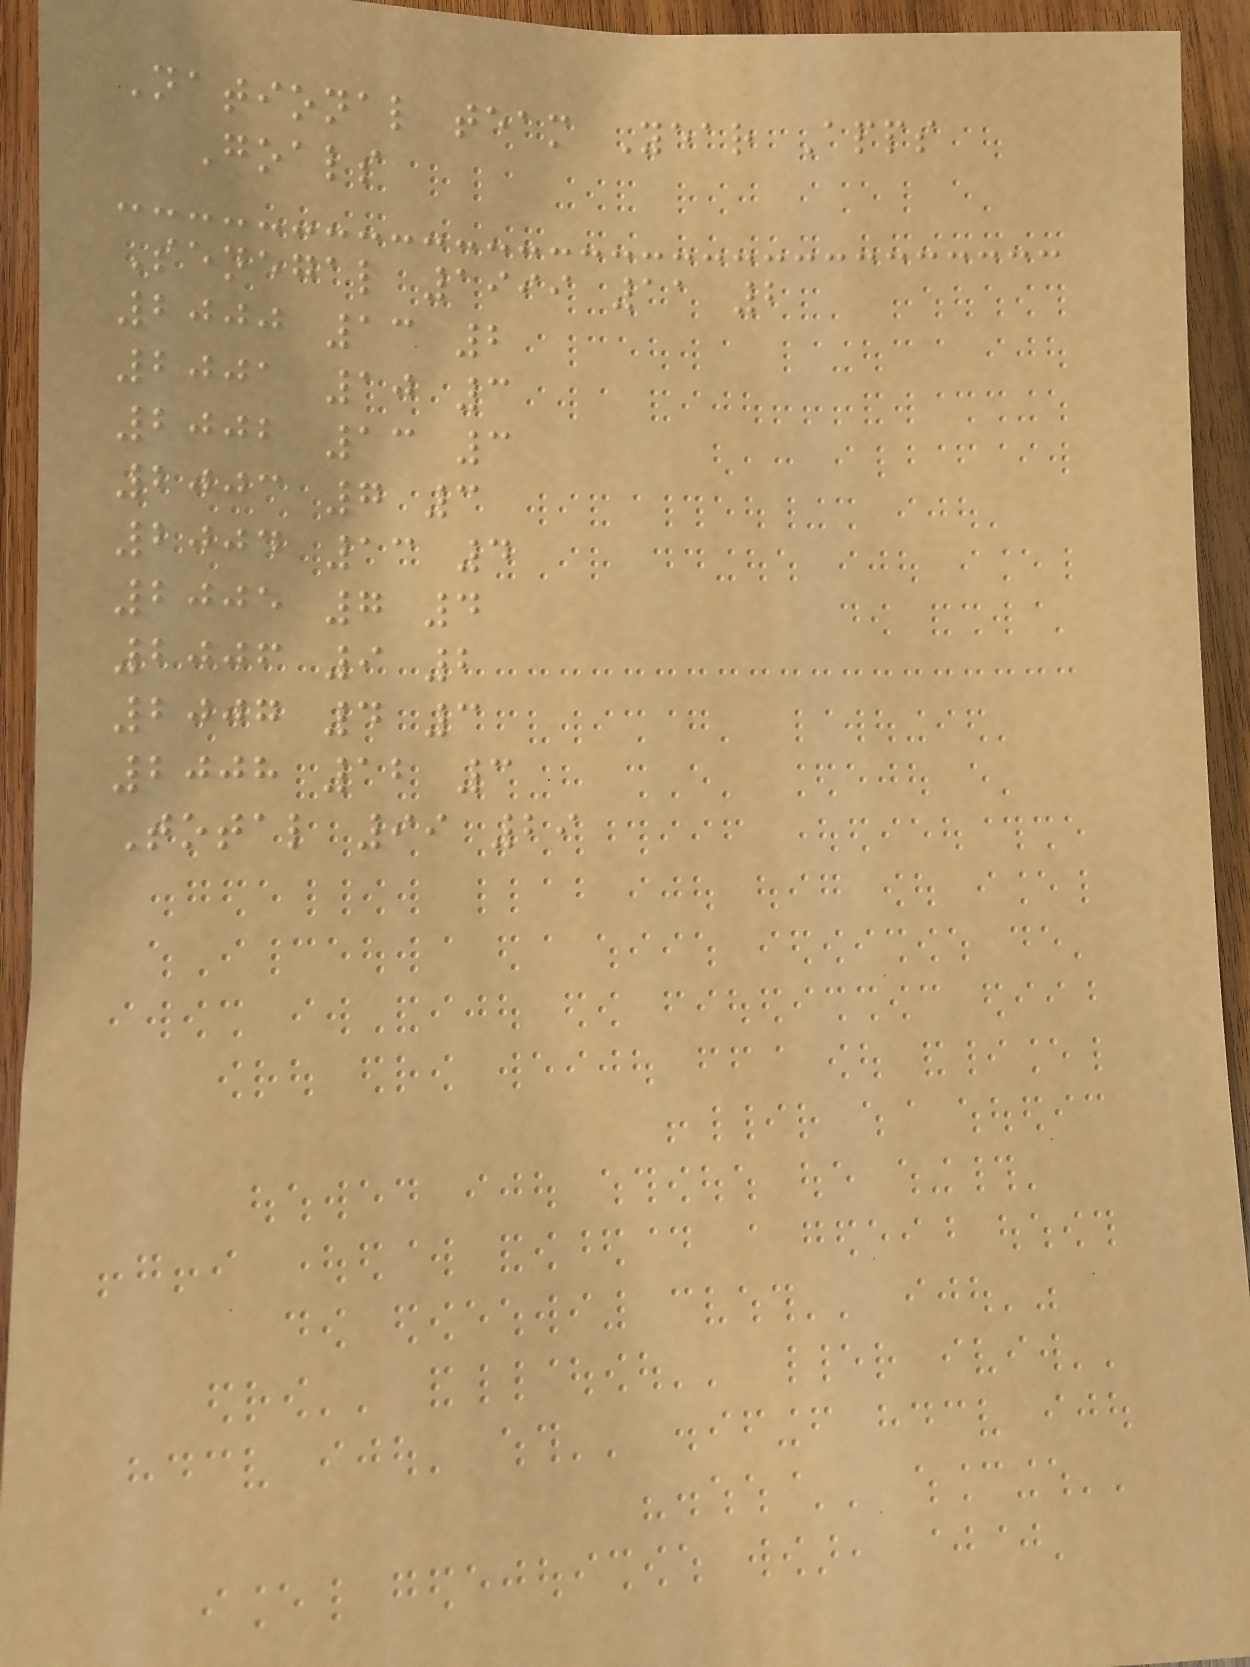National team Year Apps
Goals
Senegal 1999 11 2
2000 13 2
2001 10 3
2002 13 3
2003 7 3
2004 13 4
2005 7 4
2006 9 2
2007 4 3
2008 12 3
Total 99 29
